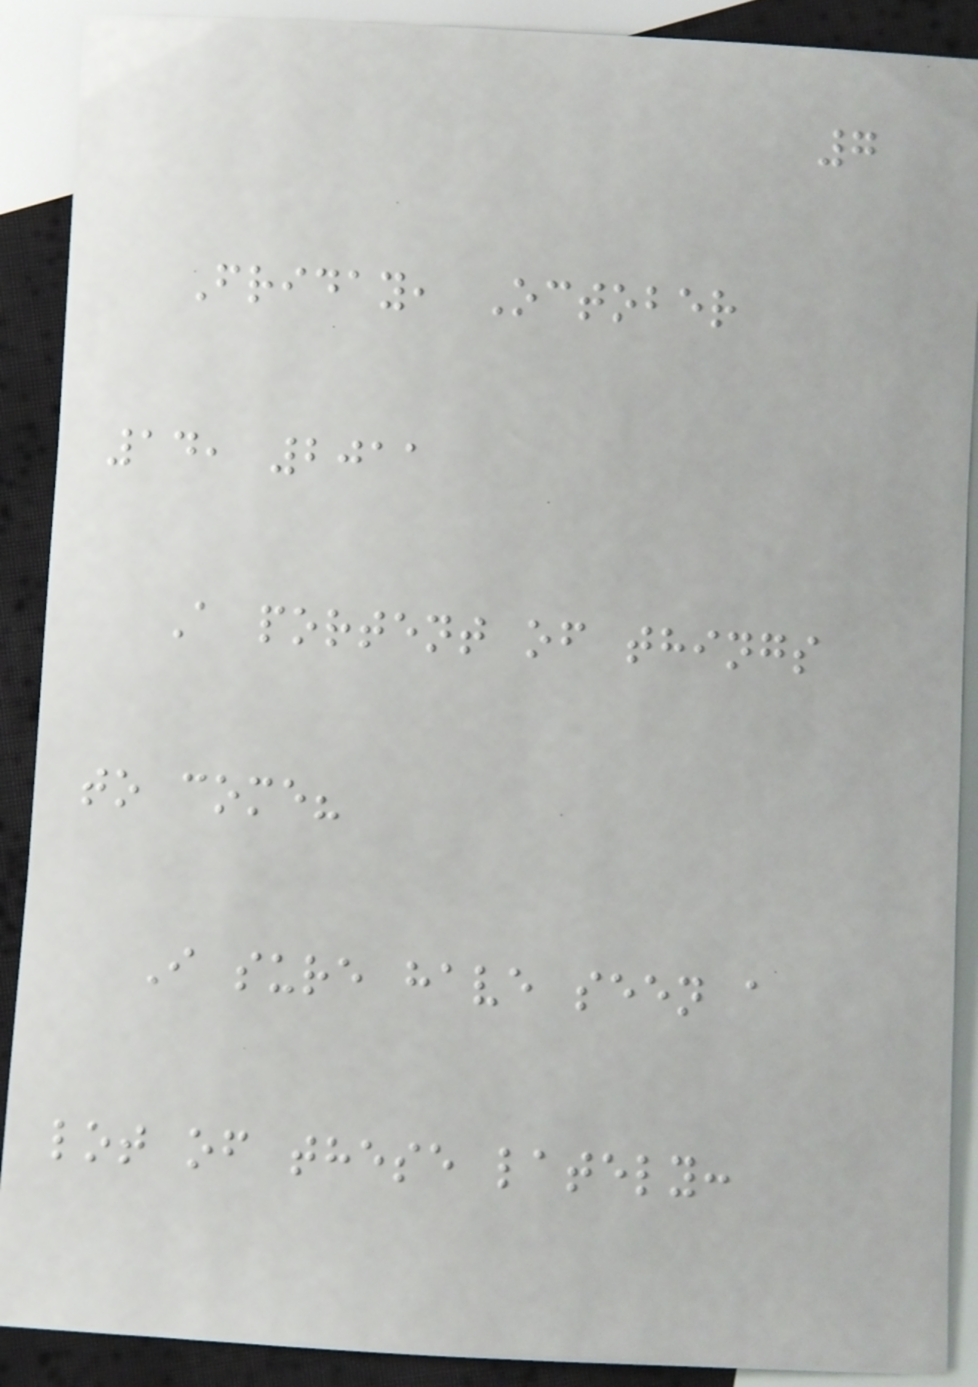7
Friday, October
14, 2011
A portent of things
to come?
I sure have seen a
lot of these lately:
